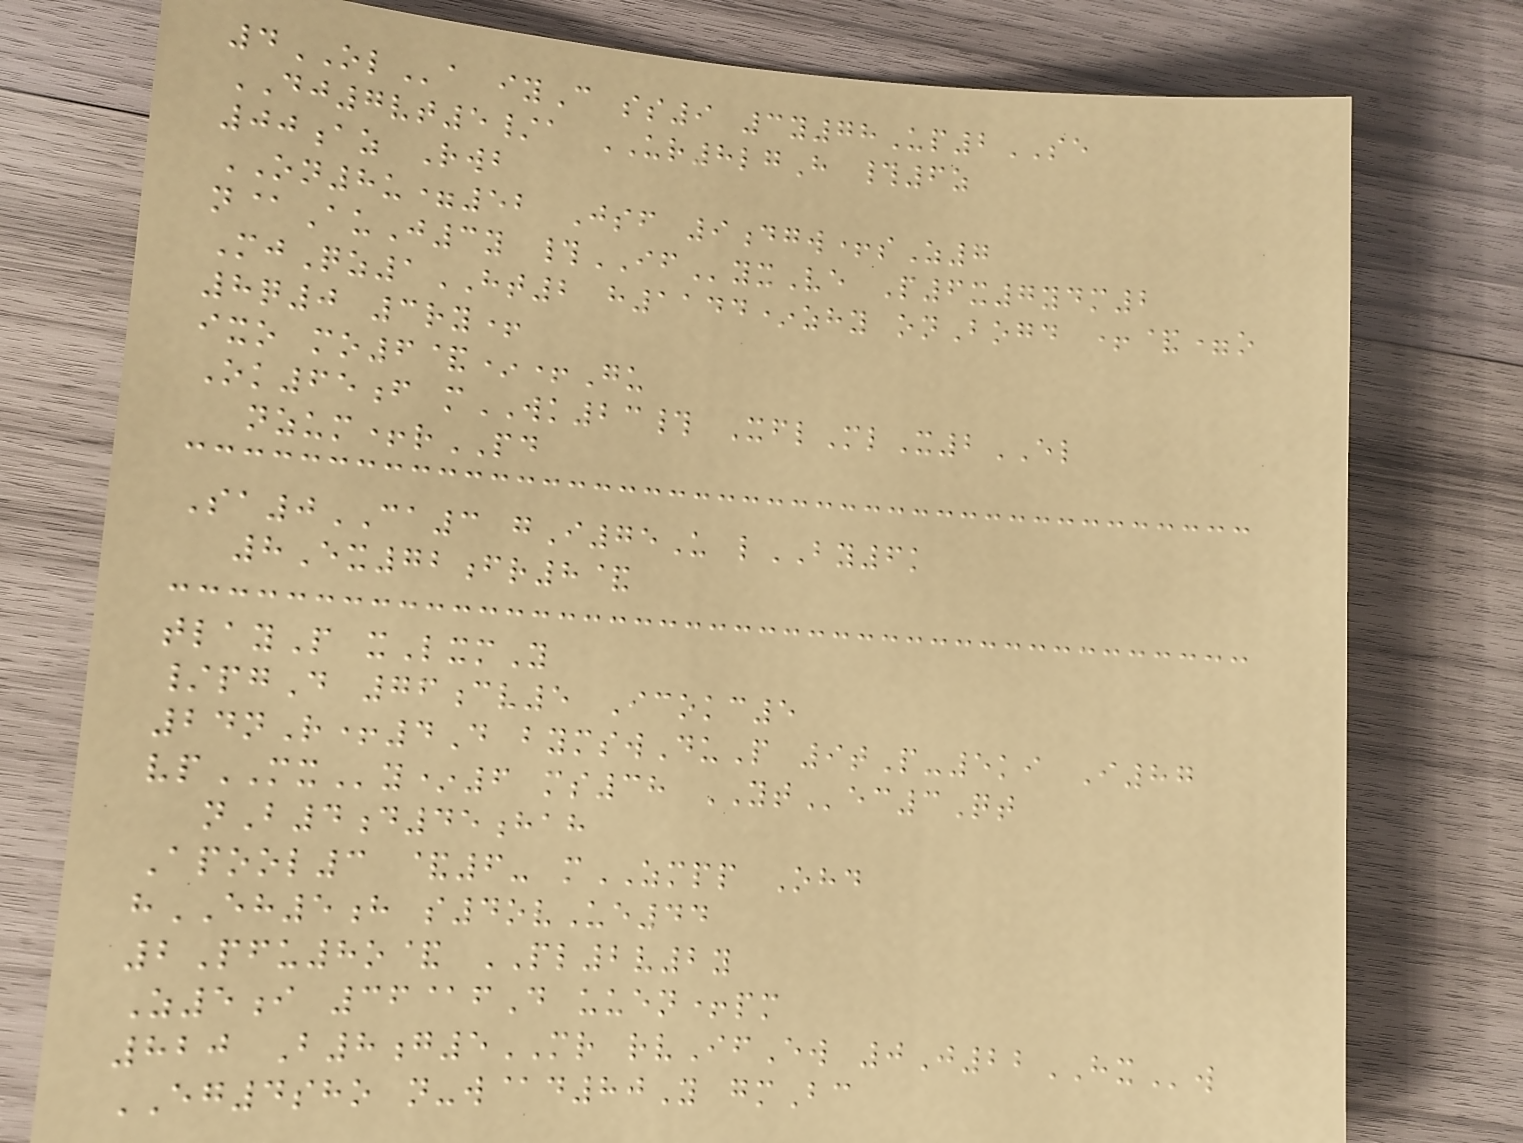4OLa iyC ss9 3y78Up2SE
DJ7vt5/a UR8lgH #6z
00az Rwb
ON8u=52 Jsf 9dgw+sZ7
n@AuJ3y #IFyxVe P6x7ydm2
MjQz1HT2 h1144*zhy onBogd +&=o
8q0 3ry+
ixo mo6&*+Gu
Ok65f mWK23# XflMlX2EL
nzum+rPD
Sa0CA3 gI75U lBY6k
8Ex72fr8&
tlayP xLxmY
/pgD 76cv5 Icokc5
24nR+4D bymswDuP 9tP-5ki I87
vpMXy*6 ms38 YTec3Qt
nB4d45hah
Apool3 &6- mZMPP Ohd
hEH5h s4ovUe44
2Pfu8o& PL2v2y
Z5i 36@fD uuen+pm
820 B8g5MR rvIfEw 0J22HXw
EG4sho n-w@d80Y gmBc
